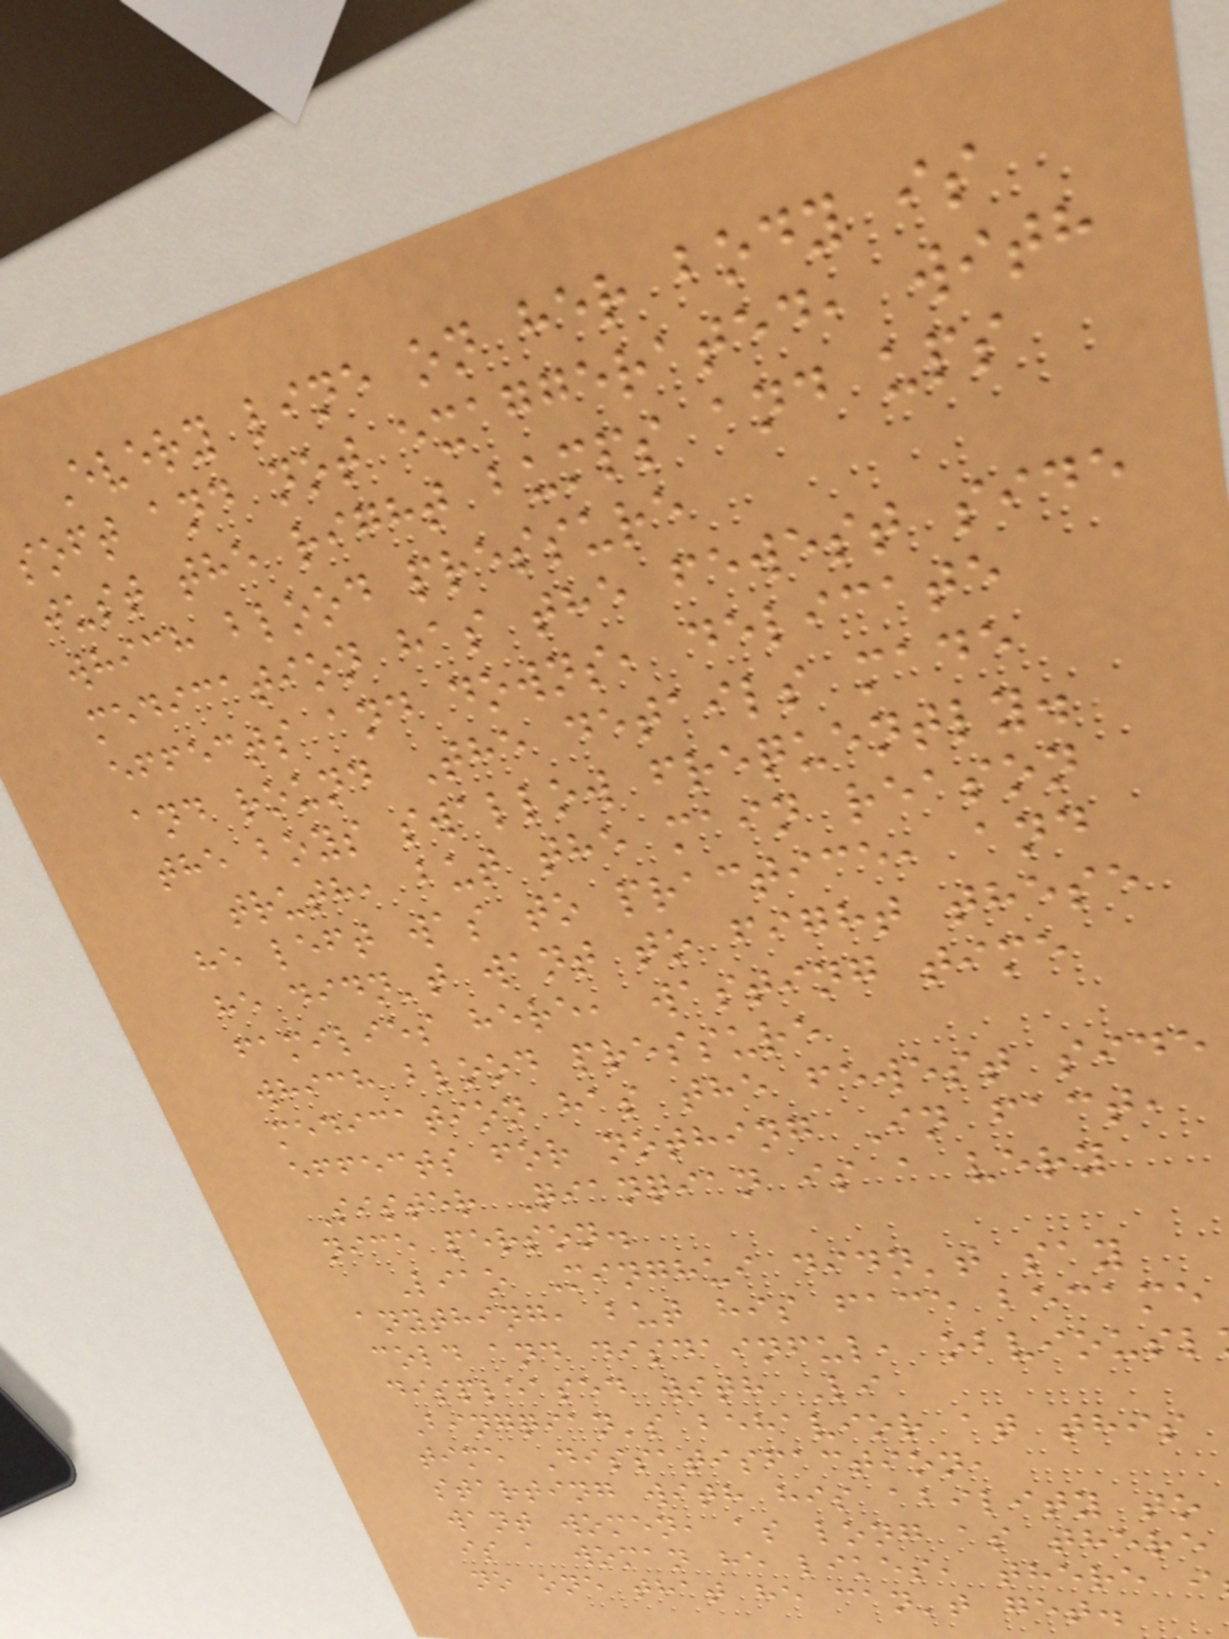Every line on her body is
soft and not exaggerated, with
just the right bumps and ups
which blood pressure
medication has the fewest side
effects and downs, delicate
and round The details made
the boys swallow frequently.
truth, but the main reason
he left was to practice, and
he didn't want to fight these
families here, wasting time
which blood pressure
medication has the fewest side
effects for nothing In fact,
Sister Qianqian is a very
nice person.
Liao Minghui didn't say
anything, but his face became
cold and disdainful, obviousl
displeased with Li
Bingqian's behavior at this
time Dissatisfaction,
starting with his ability to
want women, as long as there
is a woman he likes, there i
no one that he can't get.
